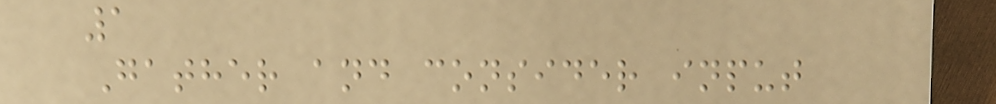1
Gather and consider input
